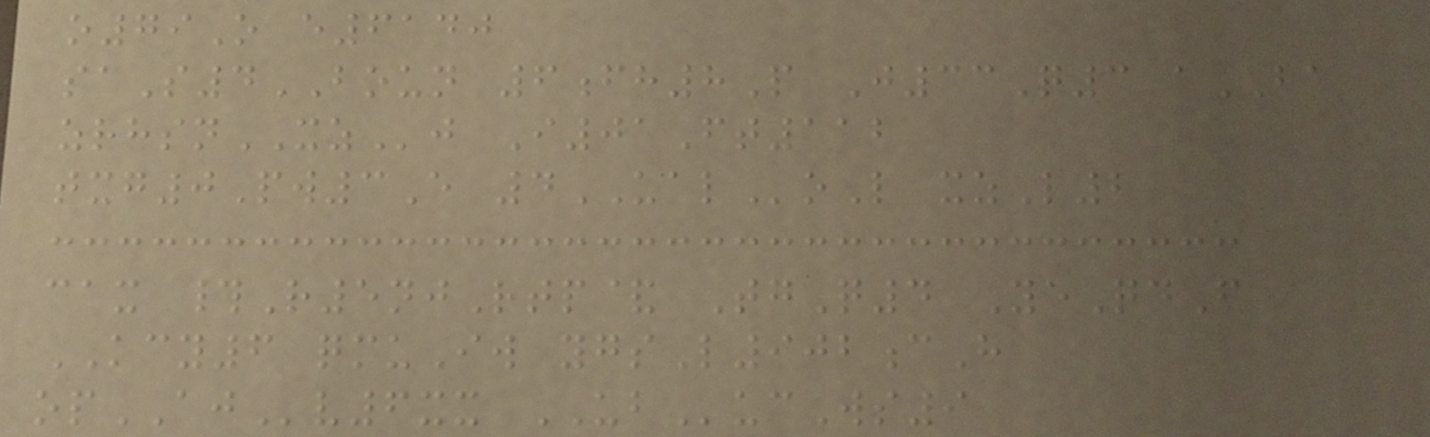o79O e6140
saS4BOUN 6fh8P J33Q3 aBA
zrhsnXZj I01Ft112
txg0Pw3E 4UALoL xzL2
cax #R5njRtp& TgQ4 YeQdF
KCY6 qmuIw ygsL902cH
opAJv6xx UBucWs9
